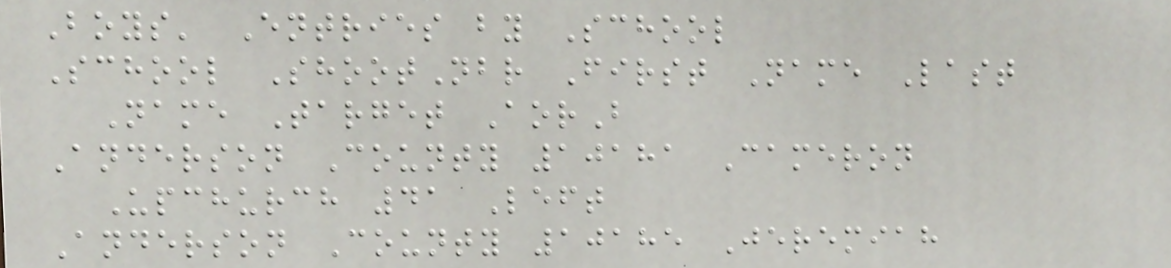Boys' Entries by School
School ShootNbr First Name Last
Name Target AorB
Anderson County 10181 Cameron
Upchurch 41 Left
Anderson County 10185 Jeremiah
